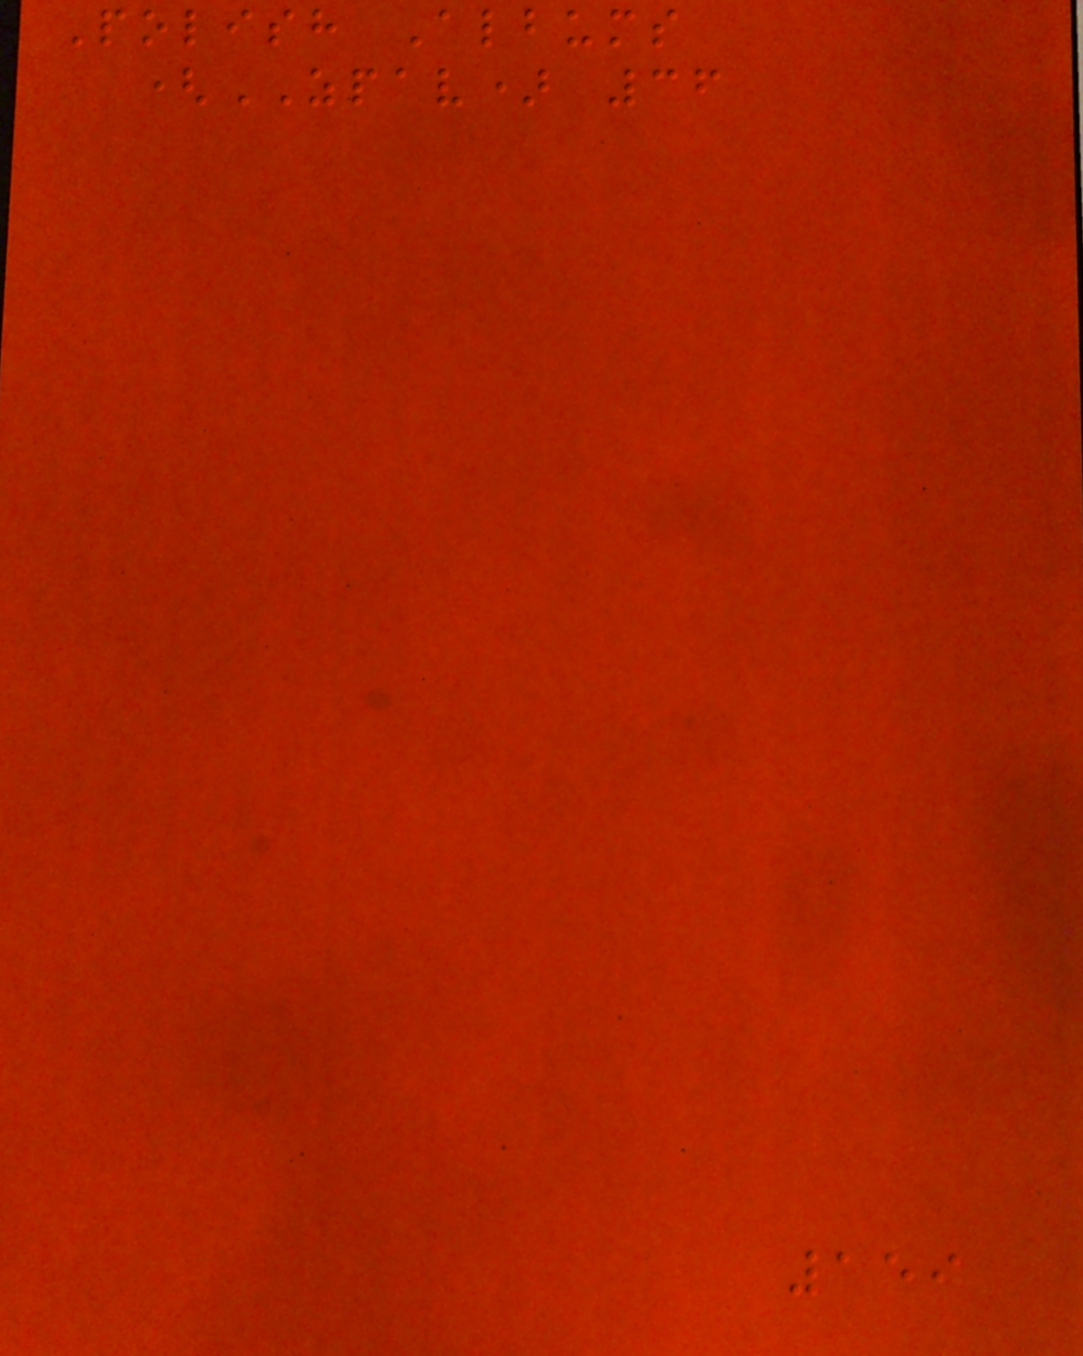Polish Albums
(ZPAV) 36
159
